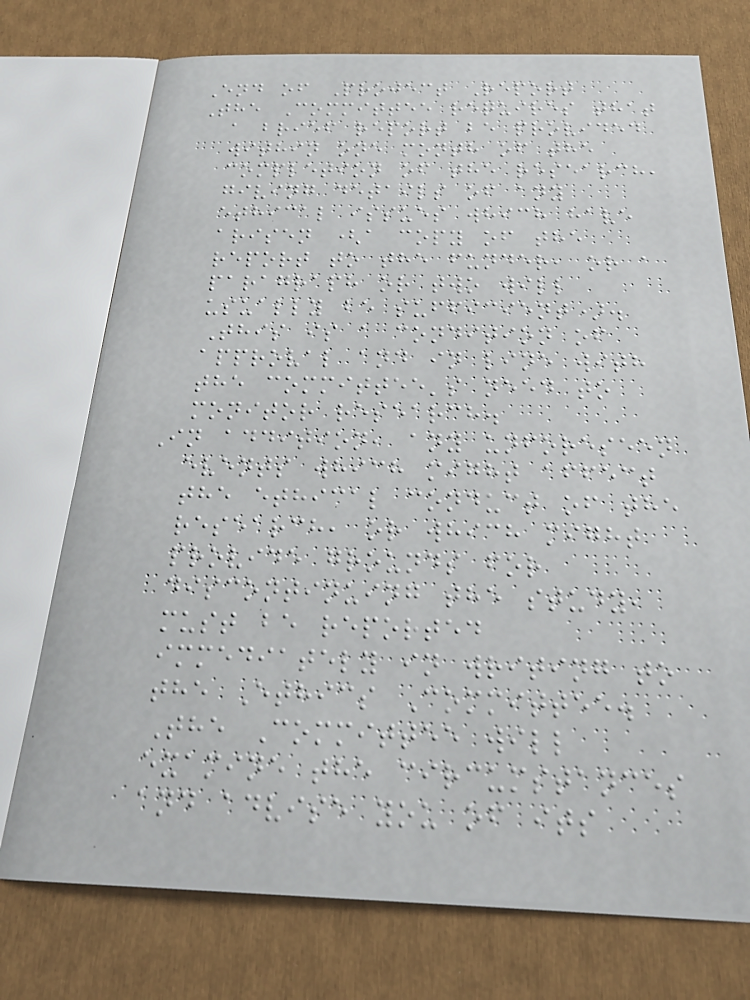End of Project Report
The Committee requires that
a brief report be provided
within one month of the
completion of the research,
giving details of any
ethical issues which have
arisen (a copy of the
report to the funder, or a
paragraph or two will
usually be sufficient).
This is a condition of
approval and in line with
the committee's need to
monitor research.
In addition, any unforeseen
events which might affect
the ethical conduct of the
research, or which might
provide grounds for
discontinuing the study,
must be reported
immediately in writing to
the Ethics Committee.
The Committee will
examine the circumstances
and advise you of its
